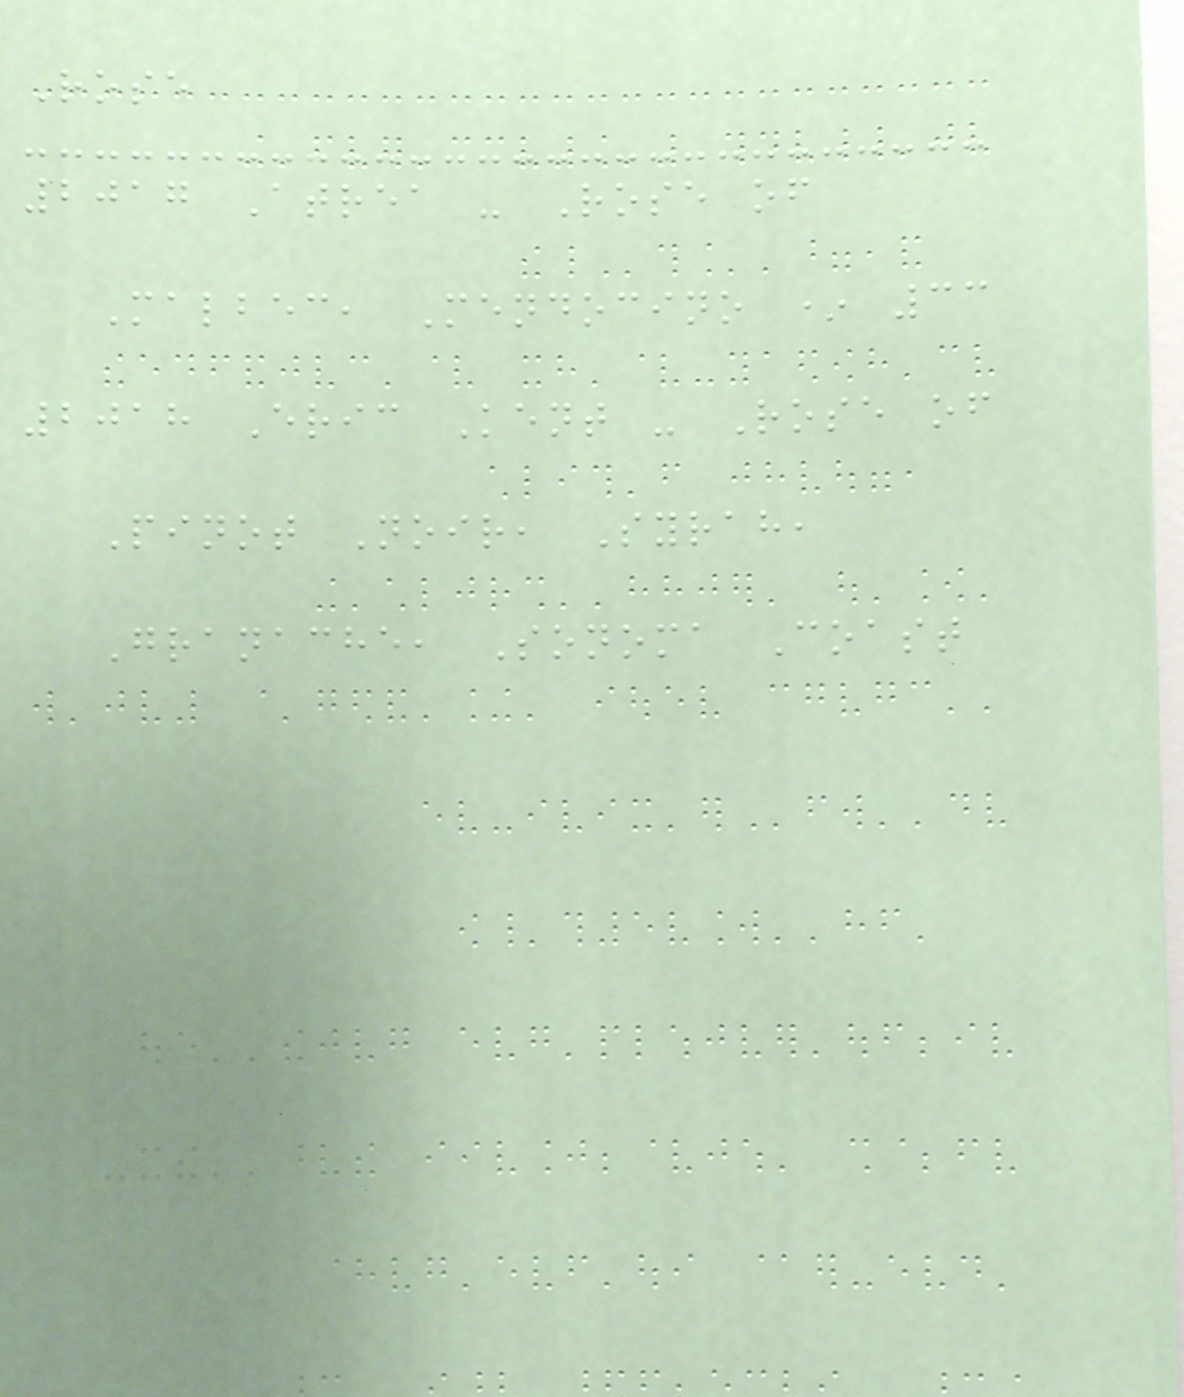Rose
2017 Atrea - Rose of
Malbec, Mendocino * 33
2018 Eric Kent - Rose of
Pinot Noir, Syrah,
Granache, Sonoma Coast
